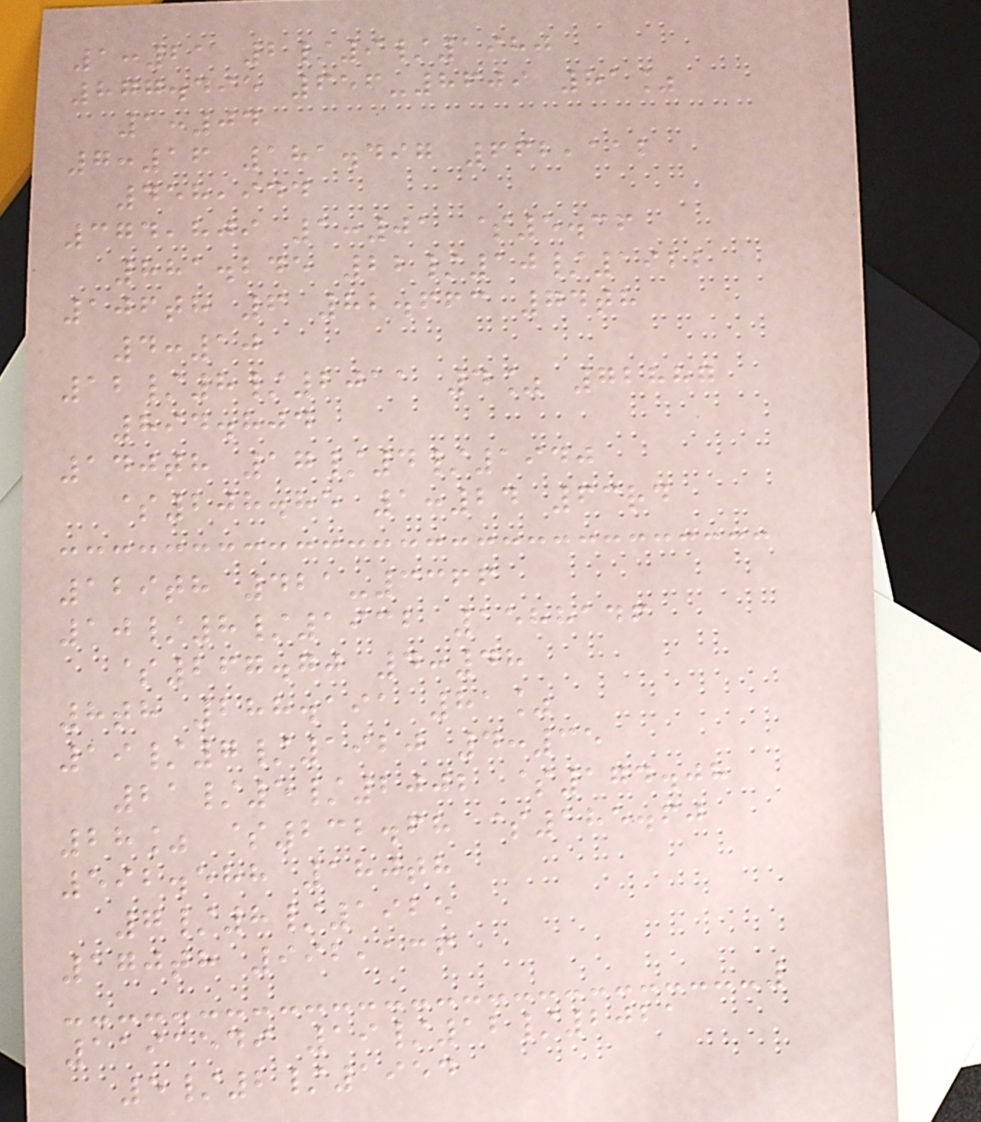1:21 2/9/1980
877.495 656-8609 81%
1:04
7:16 181.497 662,112
458,944
374,809 1:01 $5.36
881.245 22/10/1922
106th 6 82.663 74th
4:10
12/8/2011 4% 72887
894.804
140th 17/4/1940
$208.85 1:24 63rd
129th 421-3366
10/8/1932 1588146
$267.70 4:48
8th 288.191 81%
19/7/1920 4:35
21/5/2002 $174.08
28% $232.68 $185.60
592.588 180th
7/8/1925
170th 992,136
1191549 19/12/2021
5/2/1954
